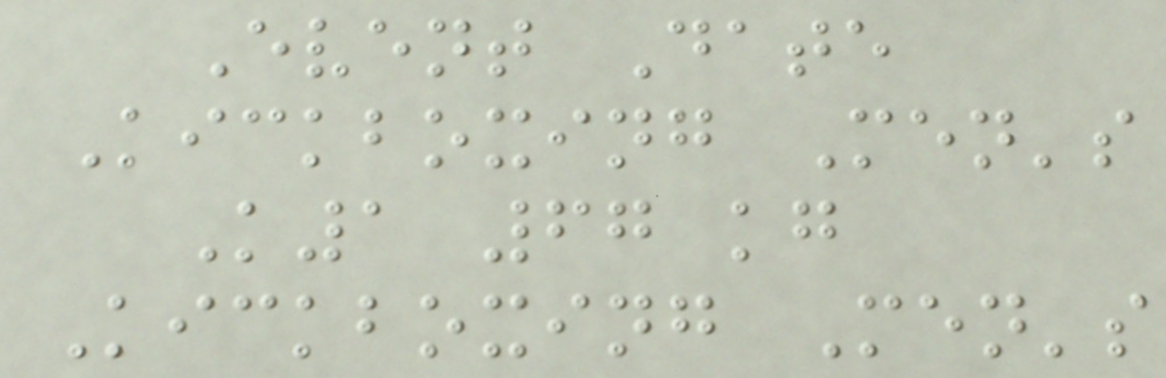Event Date
Kickboxing Men's
K1 67 kg
Kickboxing Men's
